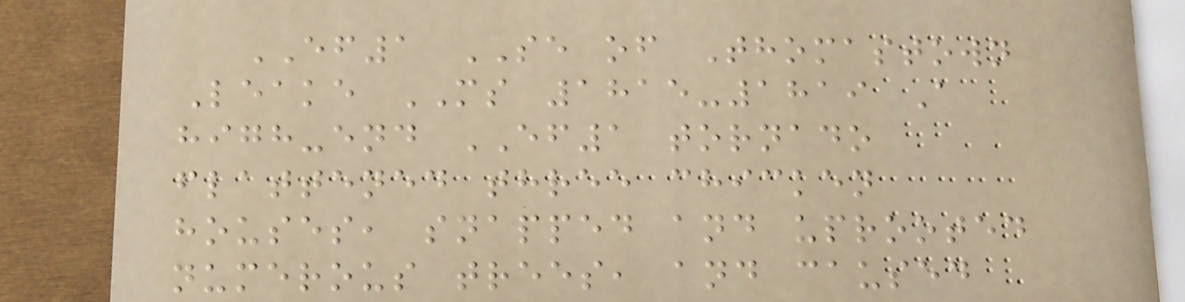EF1 SE of Thomastown
Leake MS 1815-1819 A
high-end EF1 tornado
flattened three chicken
houses, snapped and uprooted
numerous trees, and caused
